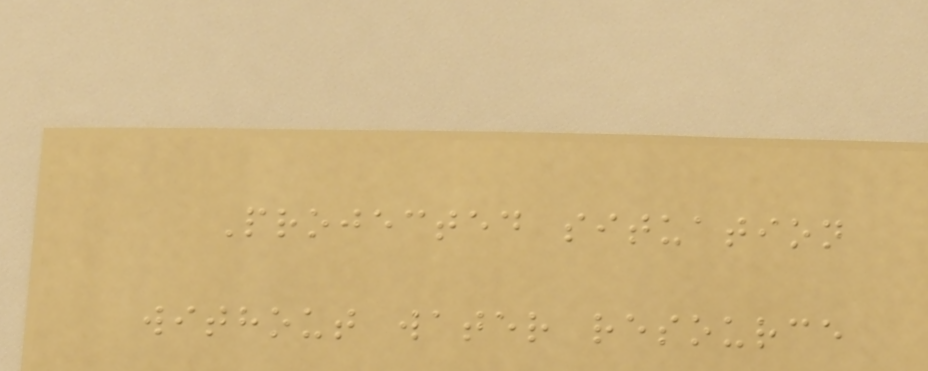Projected situation
without water resource
